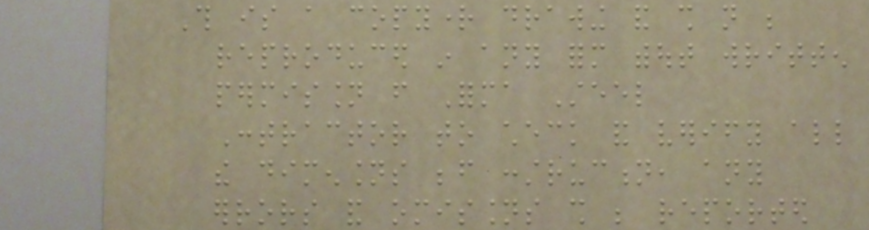This is a copyright drawing and shall not be
reproduced in any form without written
permission from Forma Steel
Contractor to check and verify all
the dimensions before construction, any
errors and omissions shall be reported
